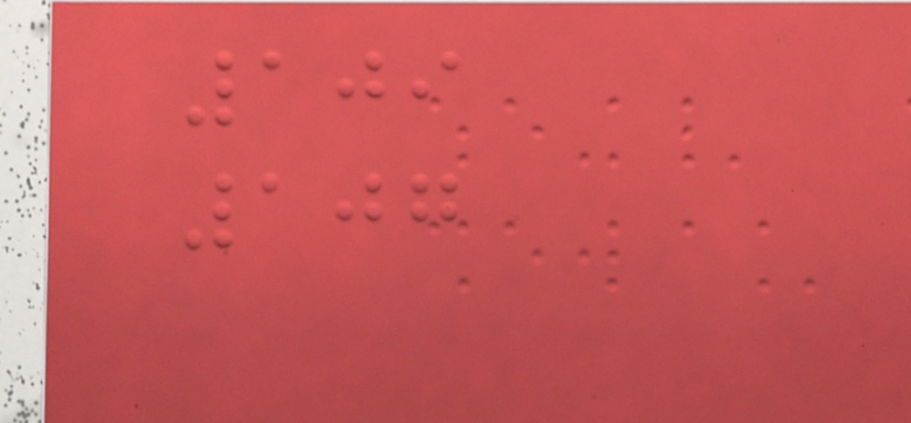109
107
